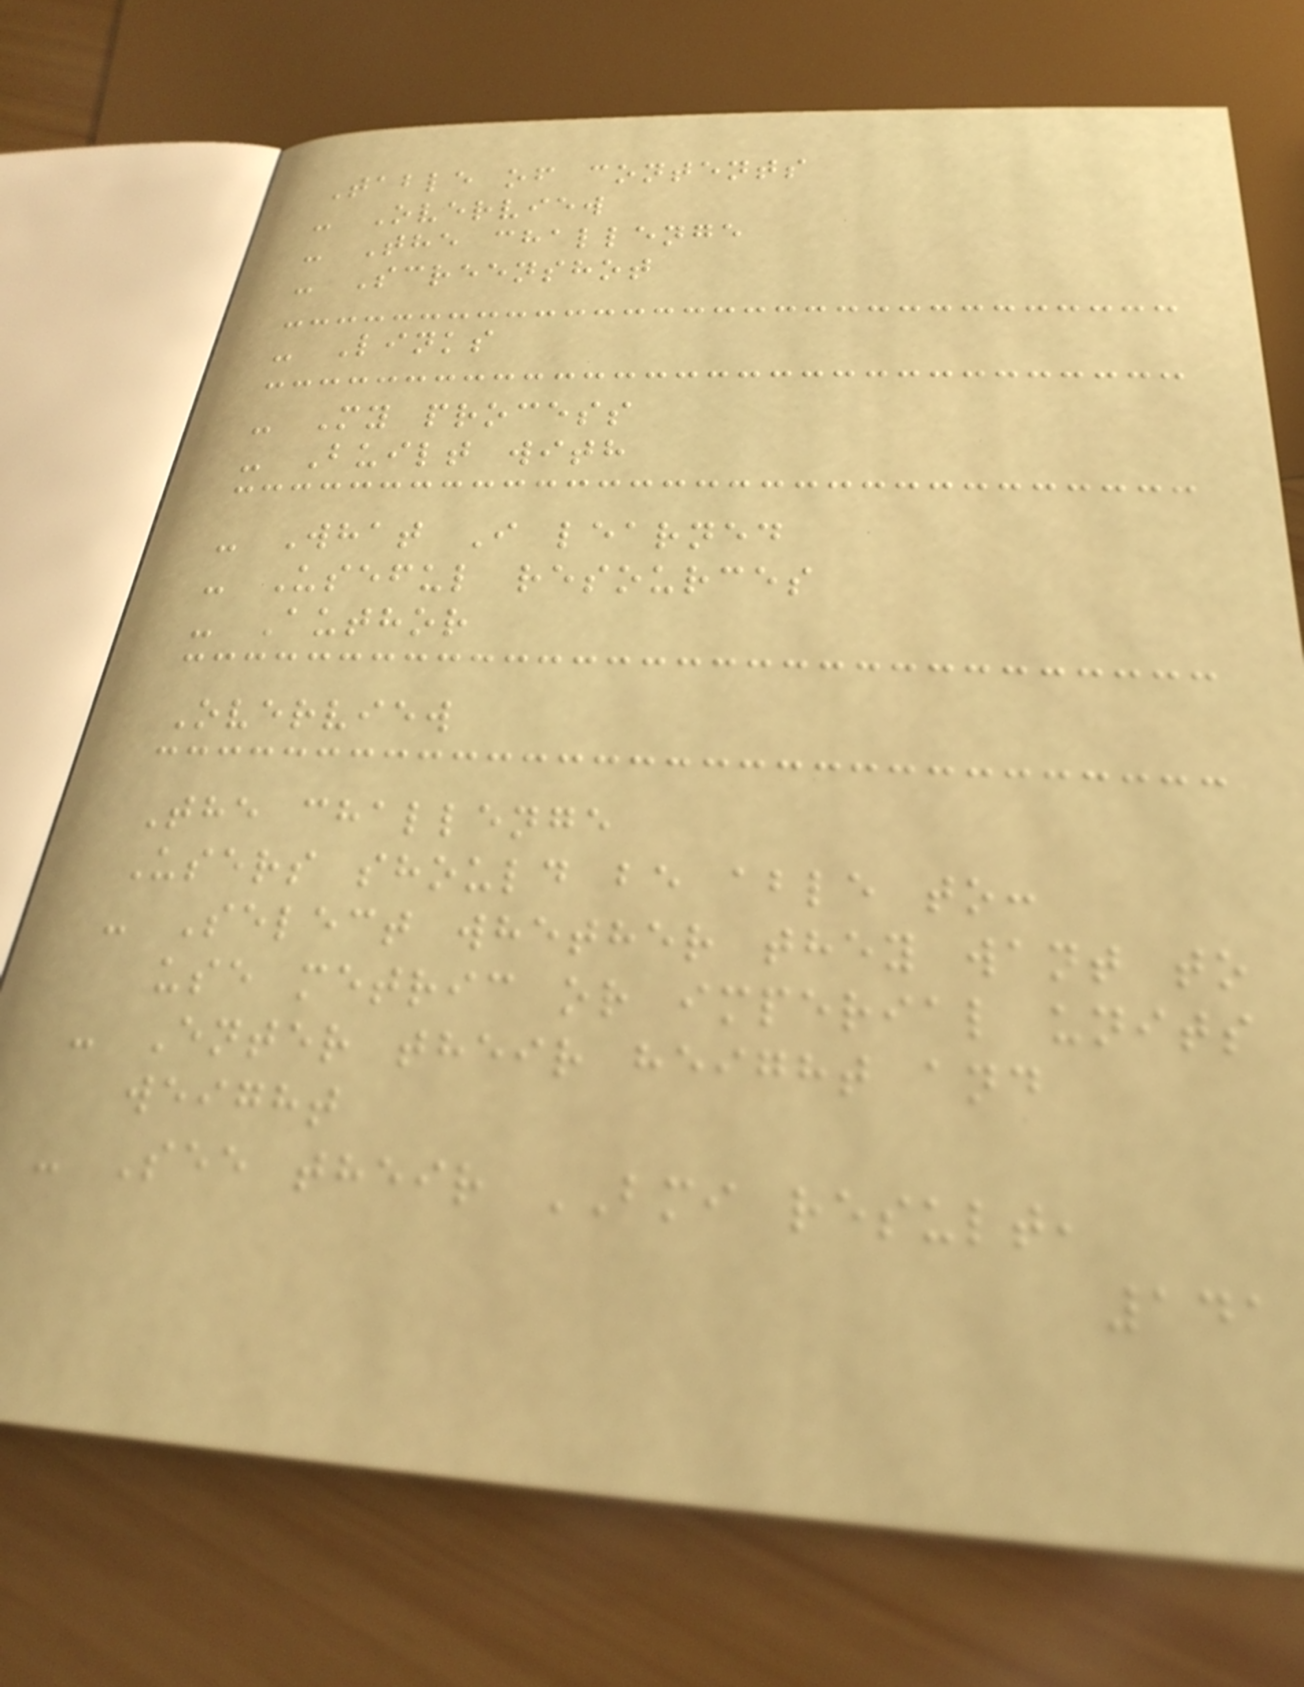Table of contents
- Overview
- The challenge
- Screenshot
- Links
- My process
- Built with
- What I learned
- Useful resources
- Author
Overview
The challenge
Users should be able to:
- Select whether they want to
use metric or imperial units
- Enter their height and
weight
- See their BMI result,
141
